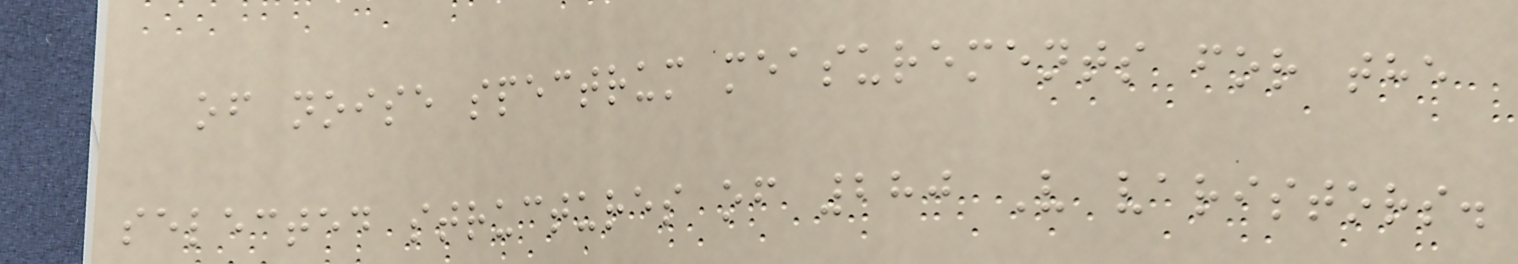of noise spectrum measurements for the
selected structures of 280 V varistors.
